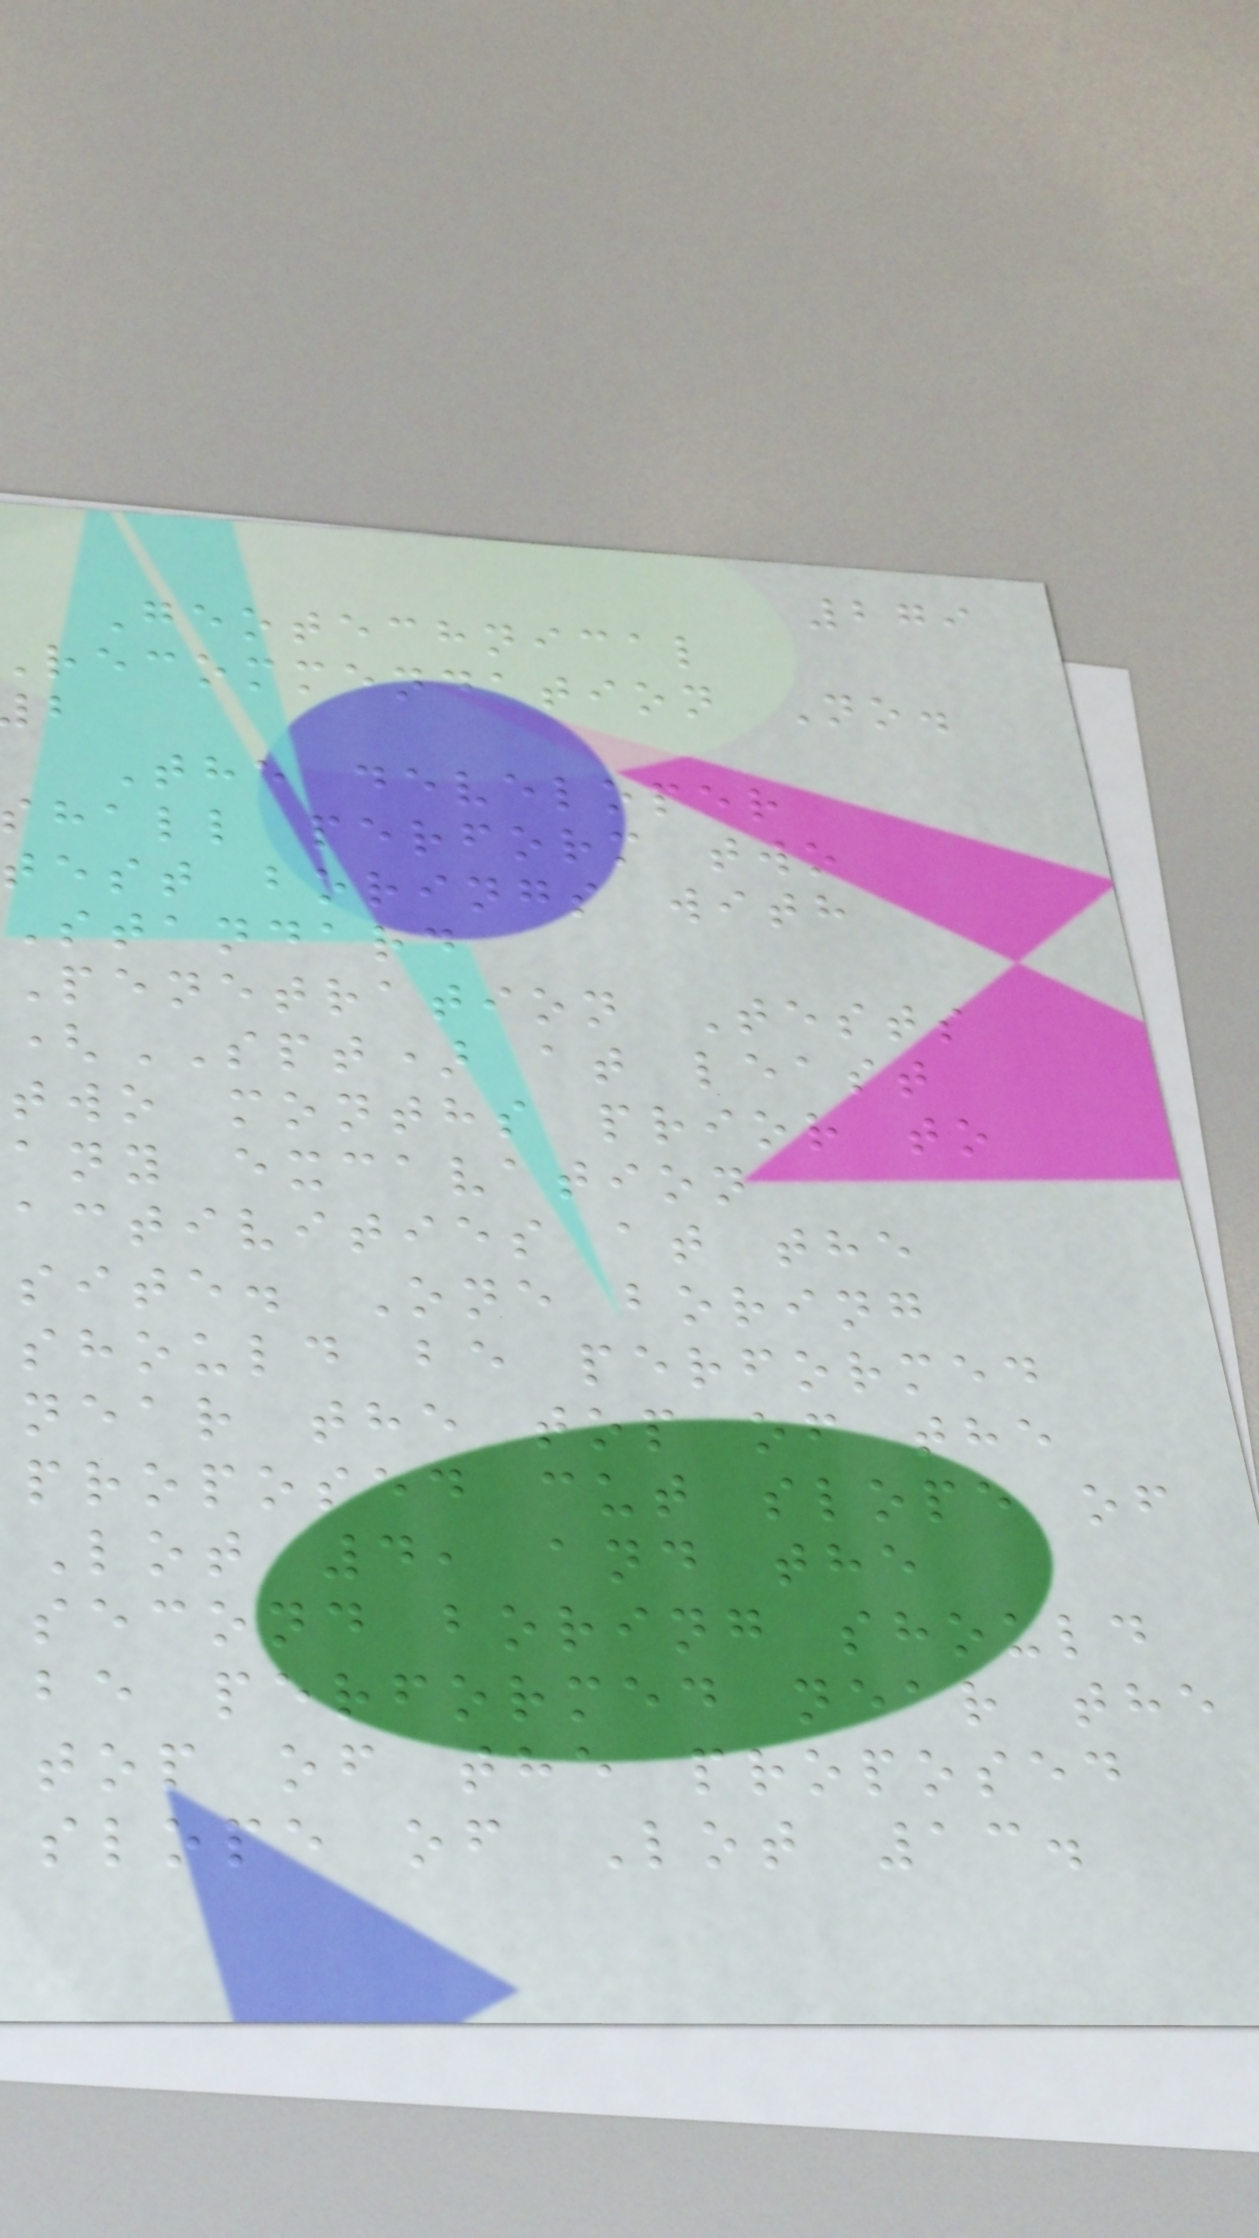279
Geotechnical
recommendation No.
The developer
hall perform two
test borings with
Standard
Penetration Tests
(SPT) at least
two months prior to
any excavation
activities at the
site. One boring
should be performed
near the top of the
proposed cut slope of
Lot 4, and the
second boring should
be performed near the
top of the proposed
slope of Lot 13.
